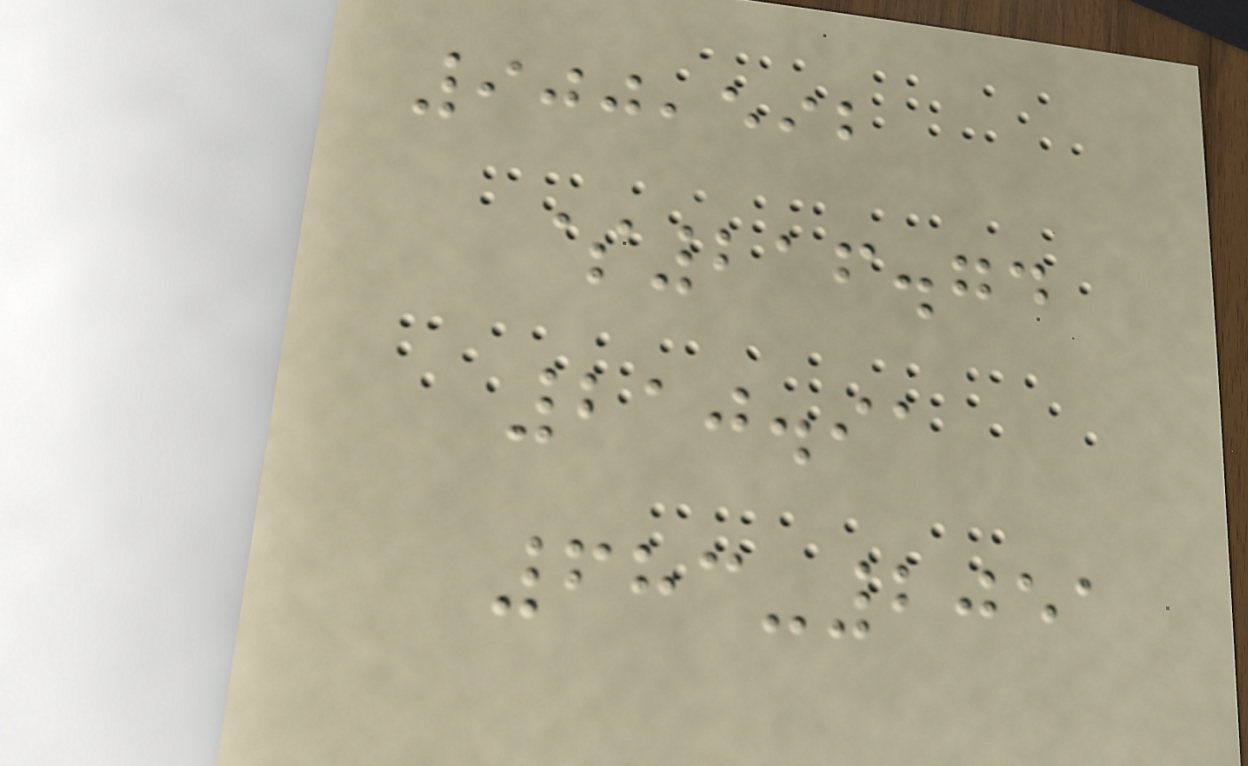900,592
$216.74
210.91
683-2051
